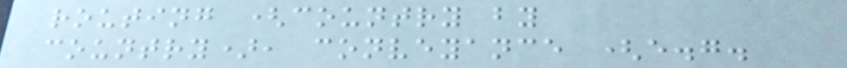routing (country by
country), conveyance (e.g.
